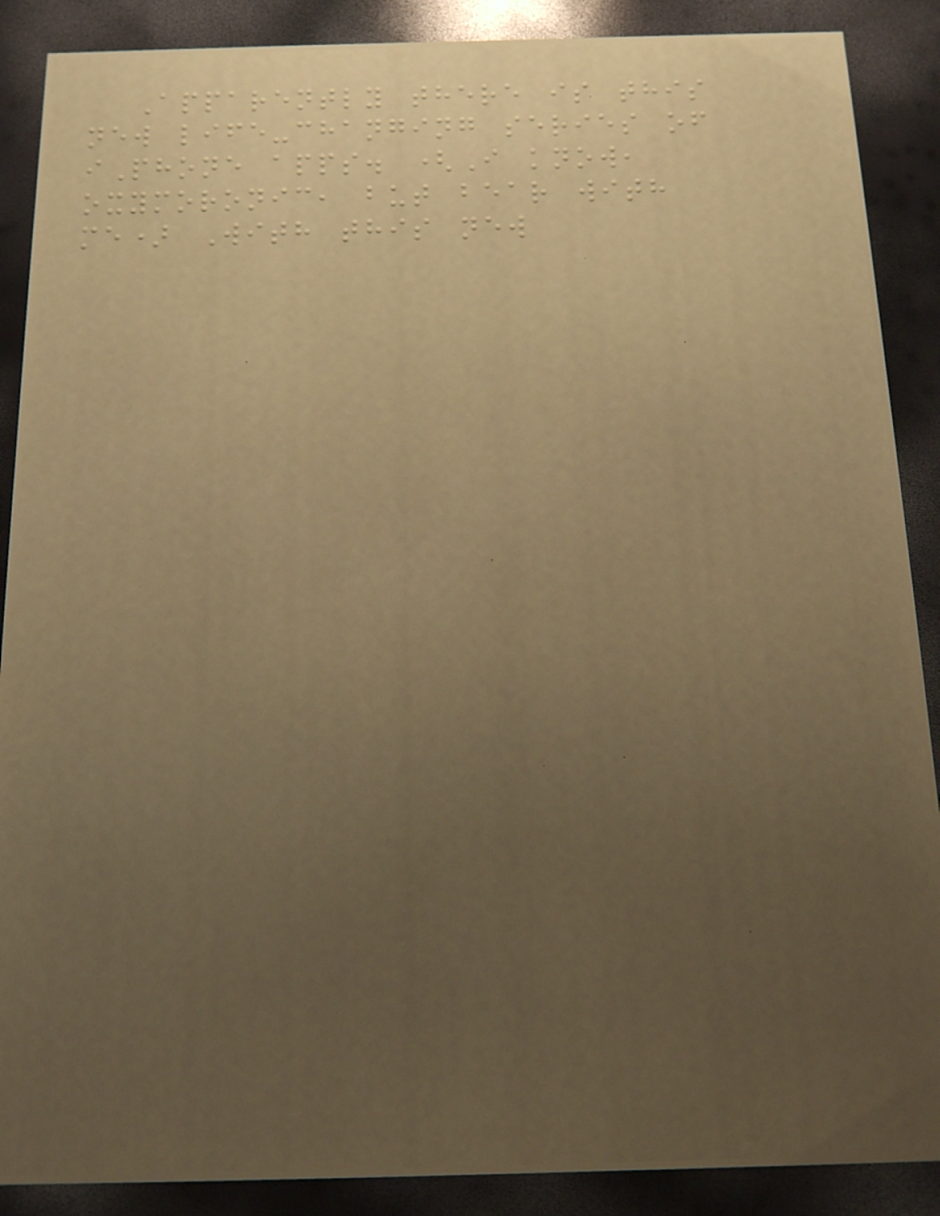Apparently there is this
new life-changing series of
iPhone apps. (I know,
oxymoronic, but bear with
me) With this new
